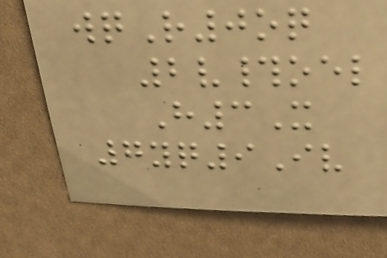wqR0oq
2v#oel
H3X
7yq9Iv
